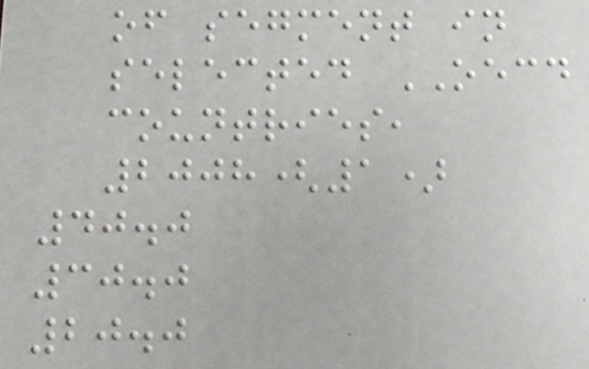of segment in
selected OECD
countries,
2008(1)
40.0
30.0
20.0
